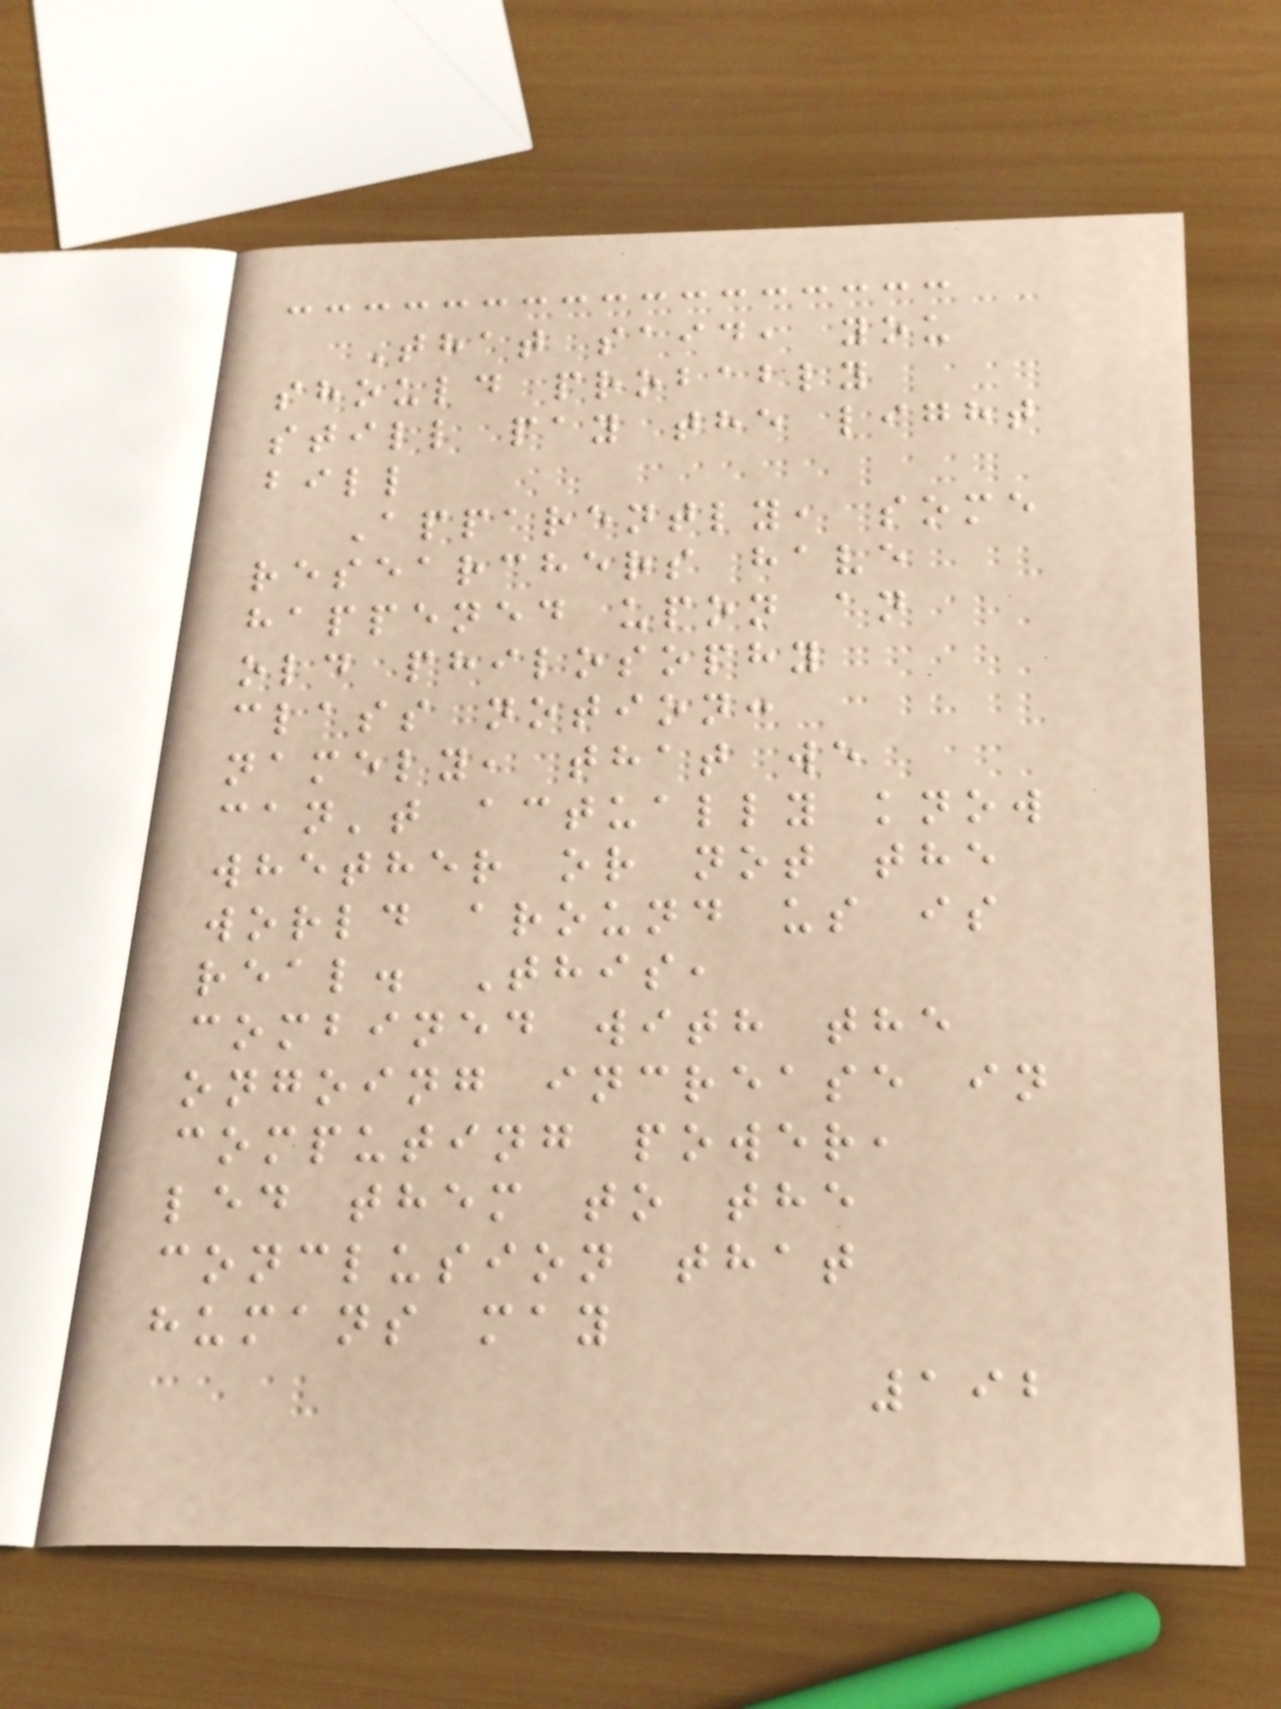That said, you
should probably
still pay the light
bill
Apparently, some
researchers have
happened upon an
old philosophy
class notion:
namely, that we
can't actually know
whether or not the
world around us is
real. This,
combined with the
ongoing increase in
computing power,
led them to the
conclusion that
humans may
192
